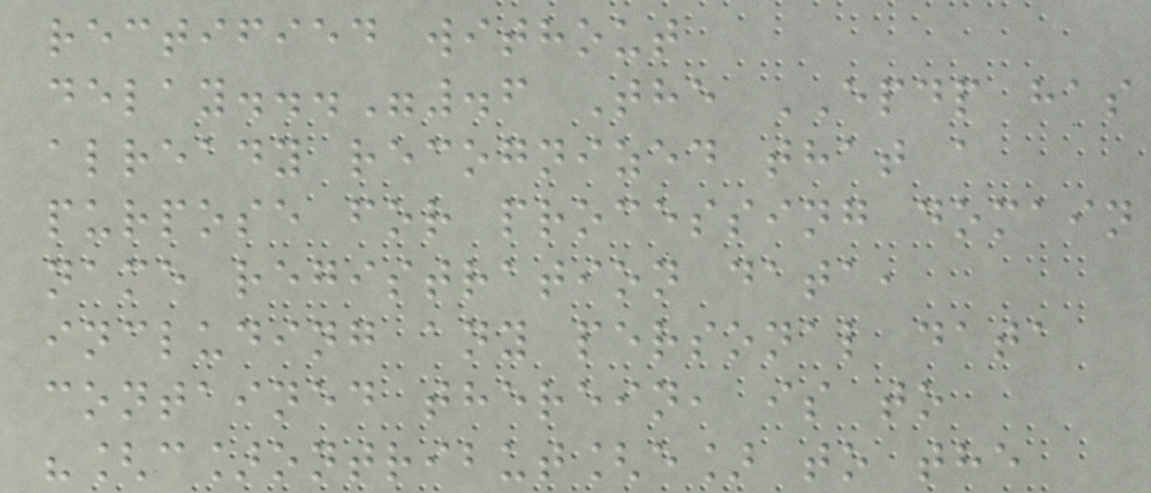rectified without
delay...".6 The EPDP has
already recognized that a
purpose for processing domain
name registration data,
including any personal data
contained therein, is to
"[c]ontribut[e] to the
